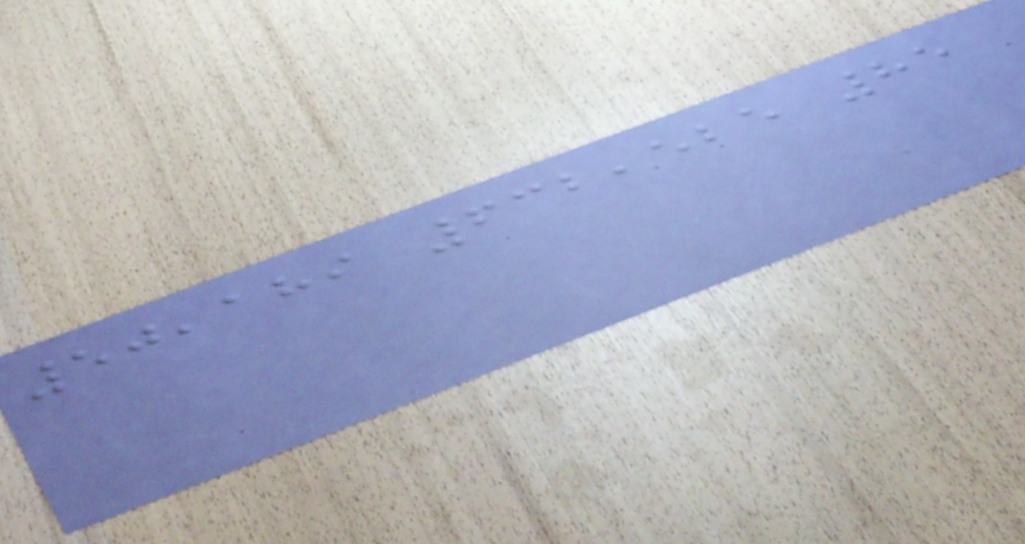50,189 632,525 85
